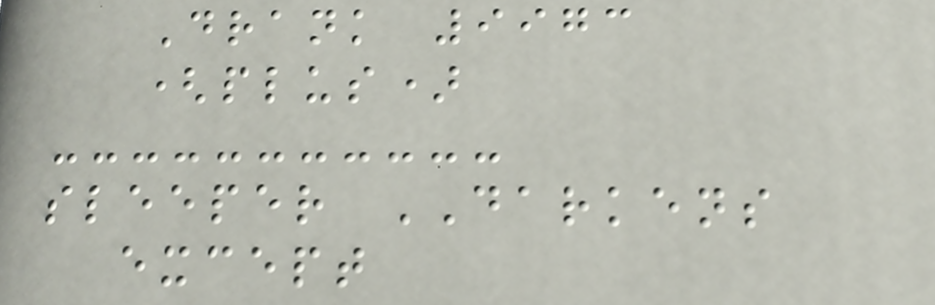Drank 9973
(plus)
sleeper DARKENS
except
